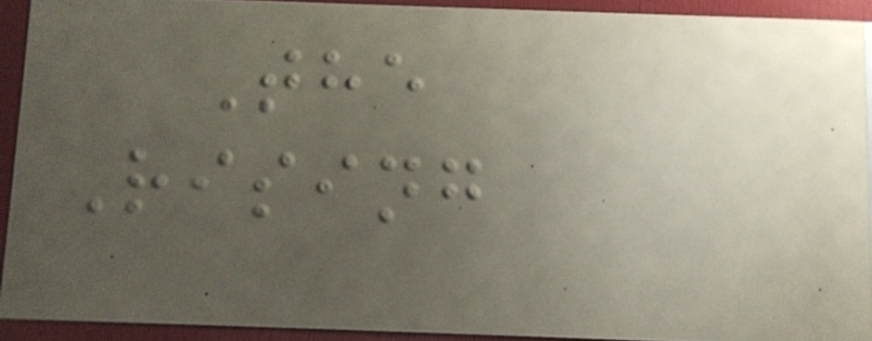The
Rising
